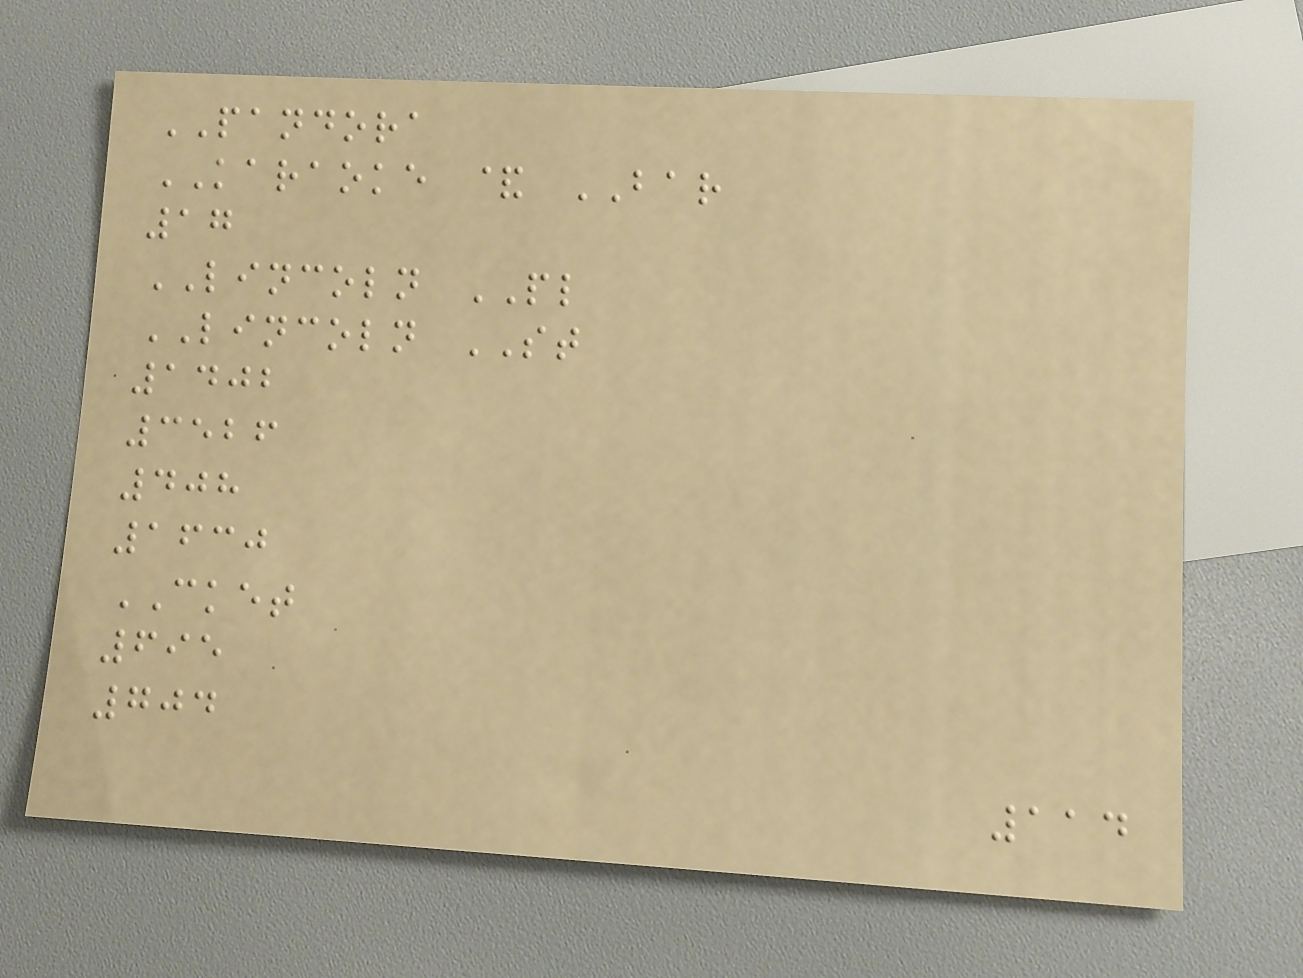PANDORA
KARAOKE & BAR
17
LINCOLN PL
LINCOLN ST
1402
3526
408
1630
CKET
695
704
114
